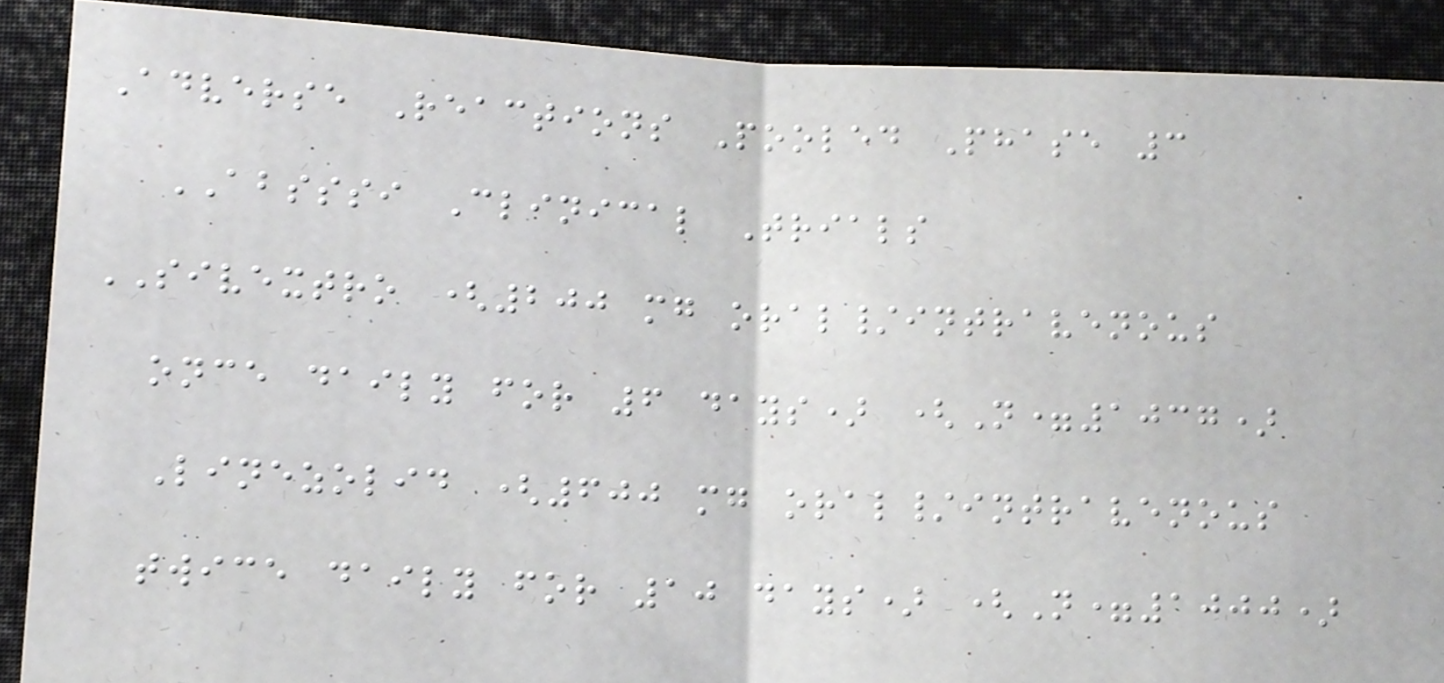Adverse Reactions Pooled Phase 3
ABSSSI Clinical Trials
SIVEXTRO (200 mg oral/intravenous
once daily for 6 days) (N=1037)
Linezolid (600 mg oral/intravenous
twice daily for 10 days) (N=1000)
